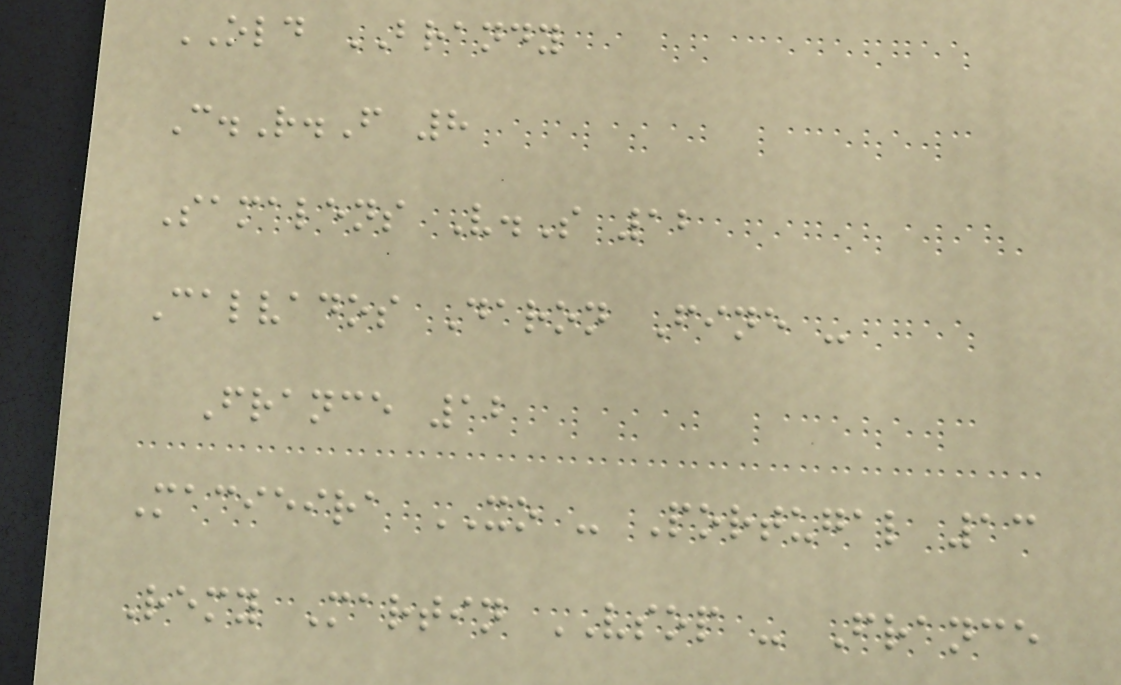OLD BRANDY
C.R.F 8
Samalens V.S 12
Calvados Daron Fine -
France 12
Macieira XO - Portugal 13
Remy Martin VSOP - France
